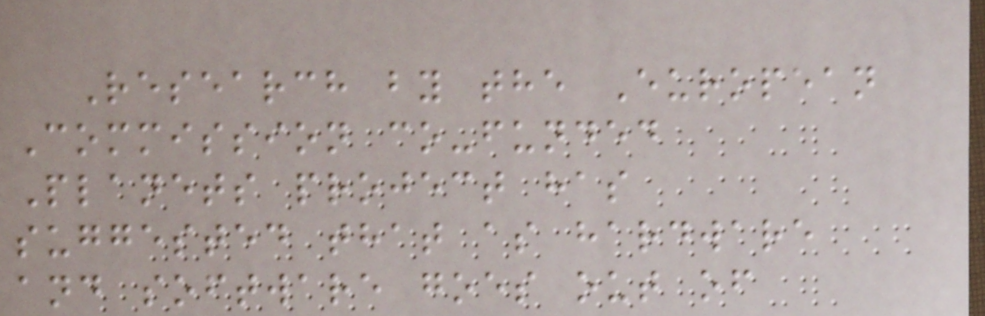Research by the European
Commission co-funded
Planets project has
suggested that as hardware
and software goes out of
